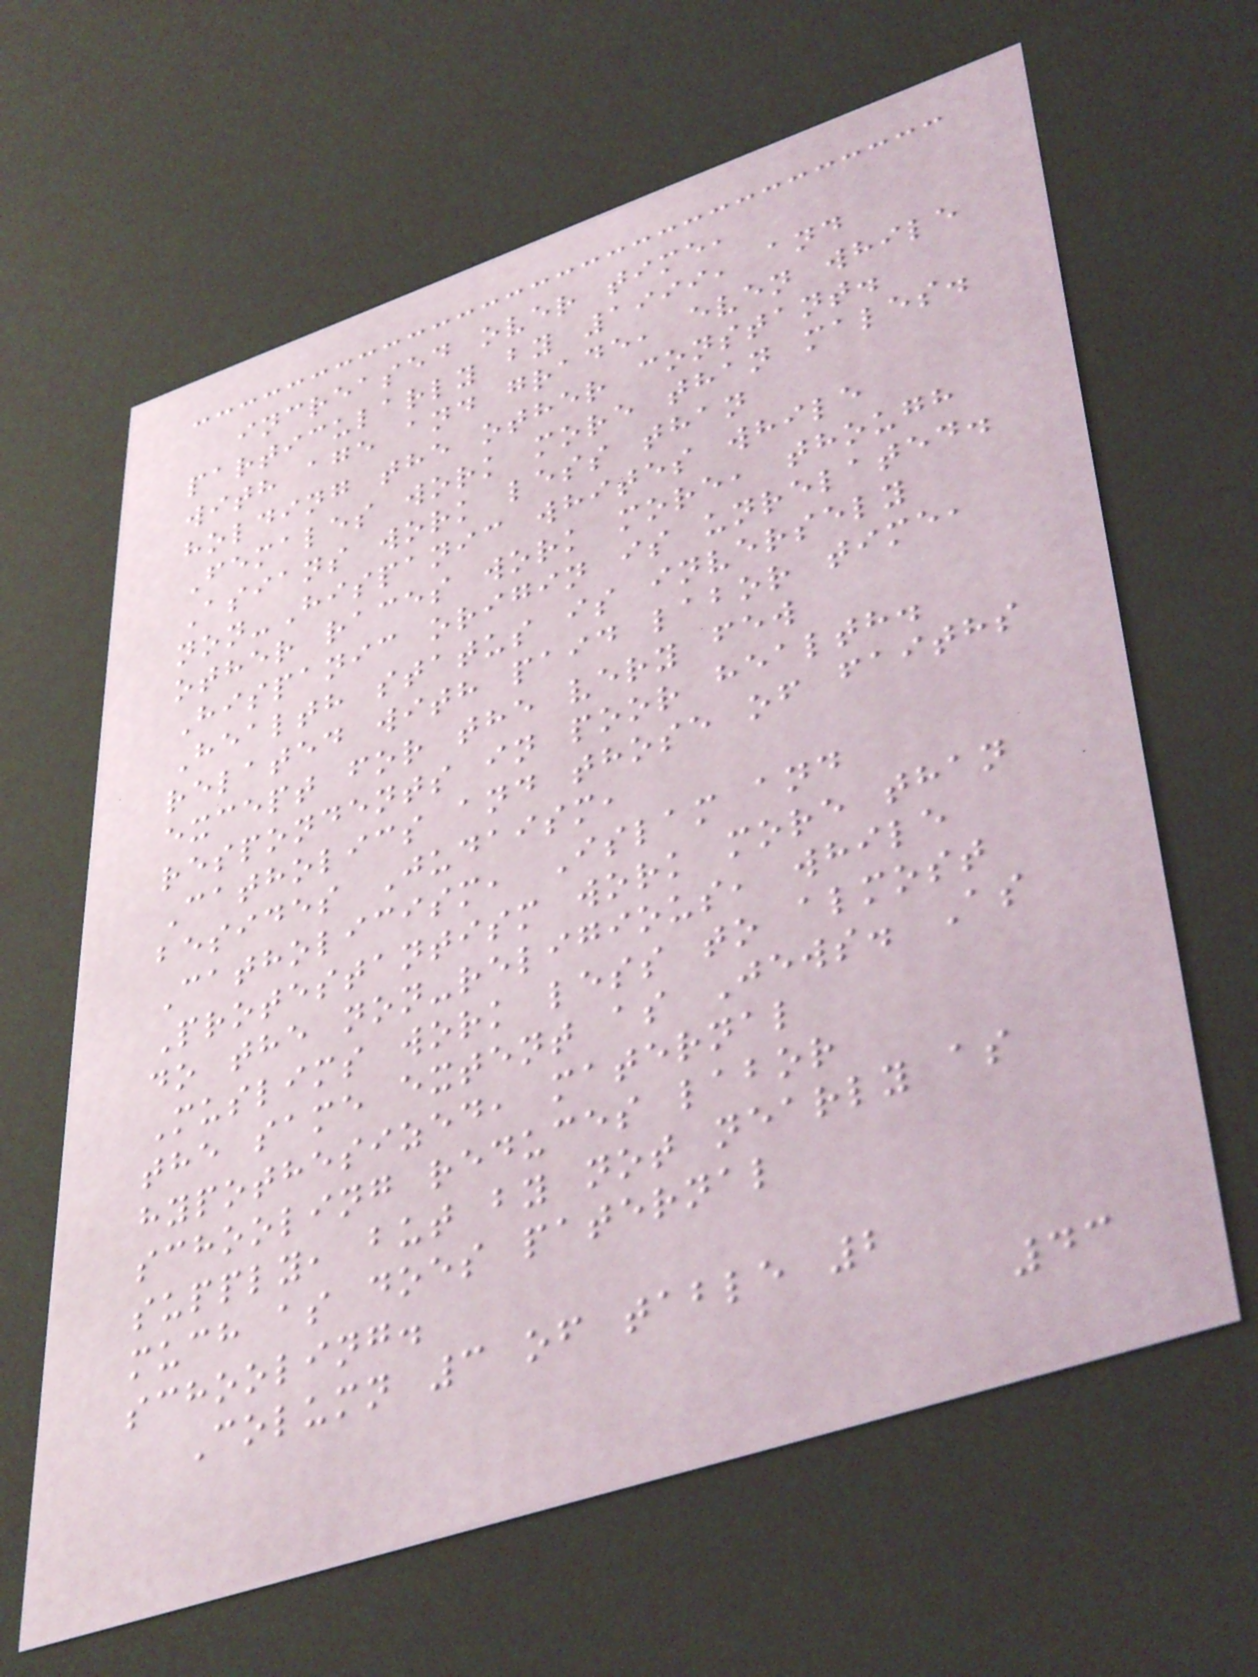increased over time,
particularly by 1999, and
with age and grade, even while
holding the other constant.
Females work more than males.
Asians work less than
non-Hispanic whites while
other races work more, though
Hispanic origin is unrelated.
Health status is inversely
related with paid labor time,
except for the very few
respondents in poor health.
Catholics and those of faiths
besides Judaism,
Catholicism, Islam and
Protestantism work more than
do the non-religious, while
Muslims work less to almost
the same extent as Jews. As
hypothesized, maternal
schooling reduces labor
supply, but by not nearly as
much as does paternal
schooling.
Column 3 of table 2
43
